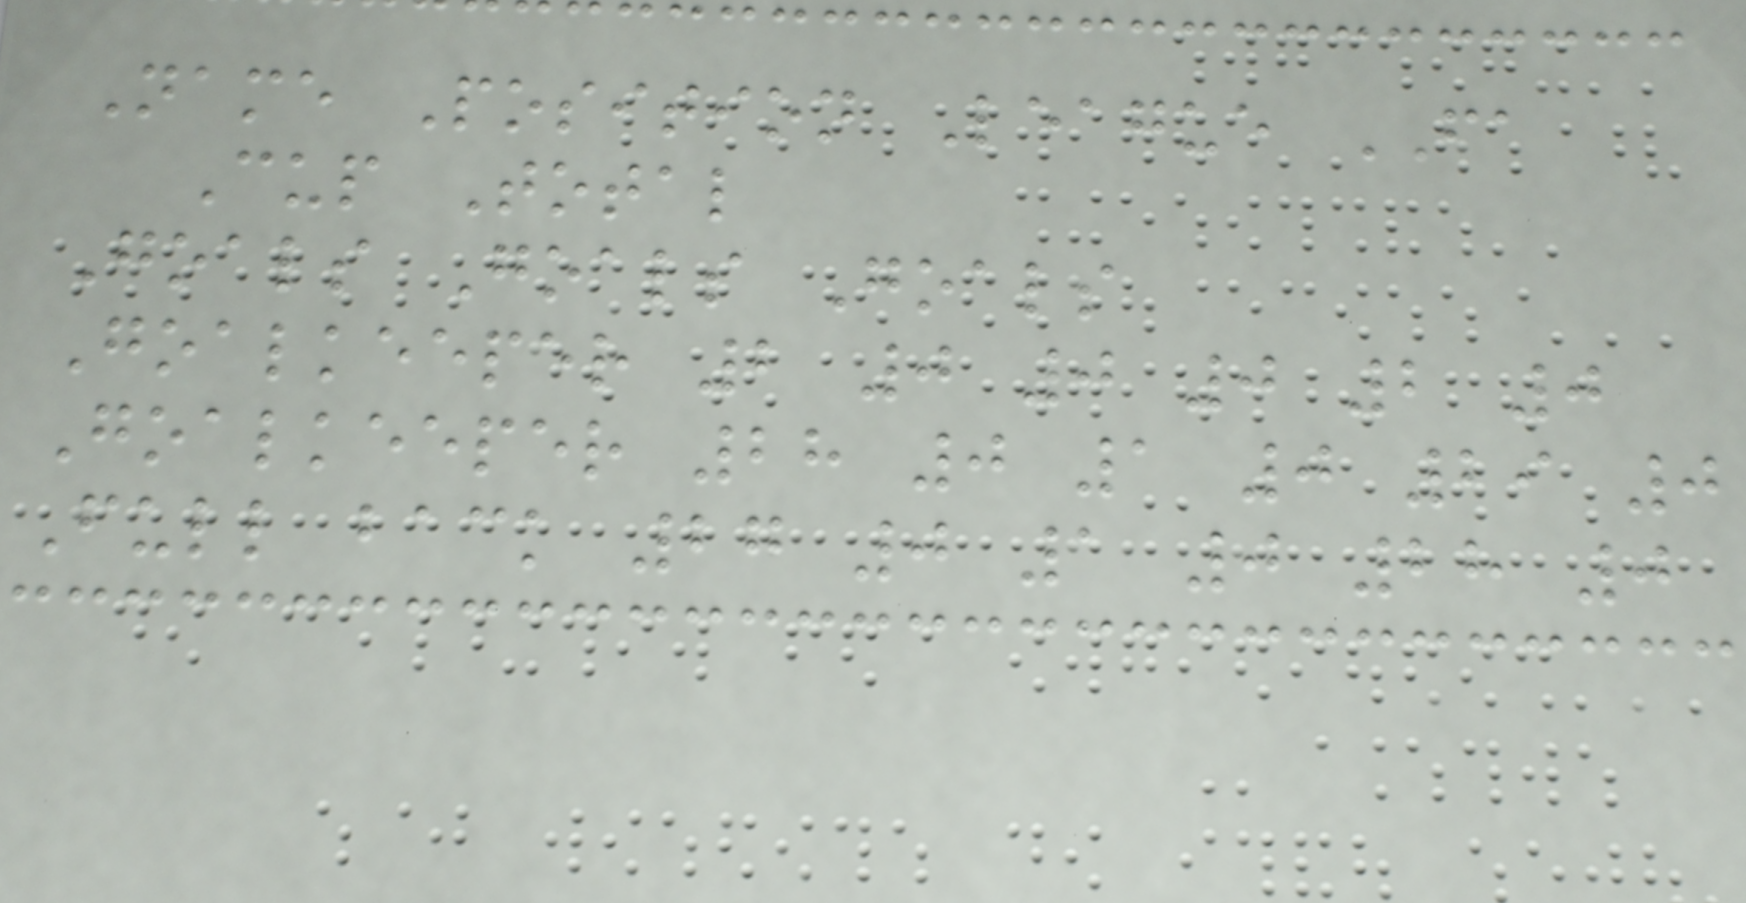Name Position League FA
Cup Total
Goals Goals Goals
Goalkeeper 2 0 0 0 2 0
Goalkeeper 28 0 1 0 29 0
Full back 27 0 1 0 28 0
